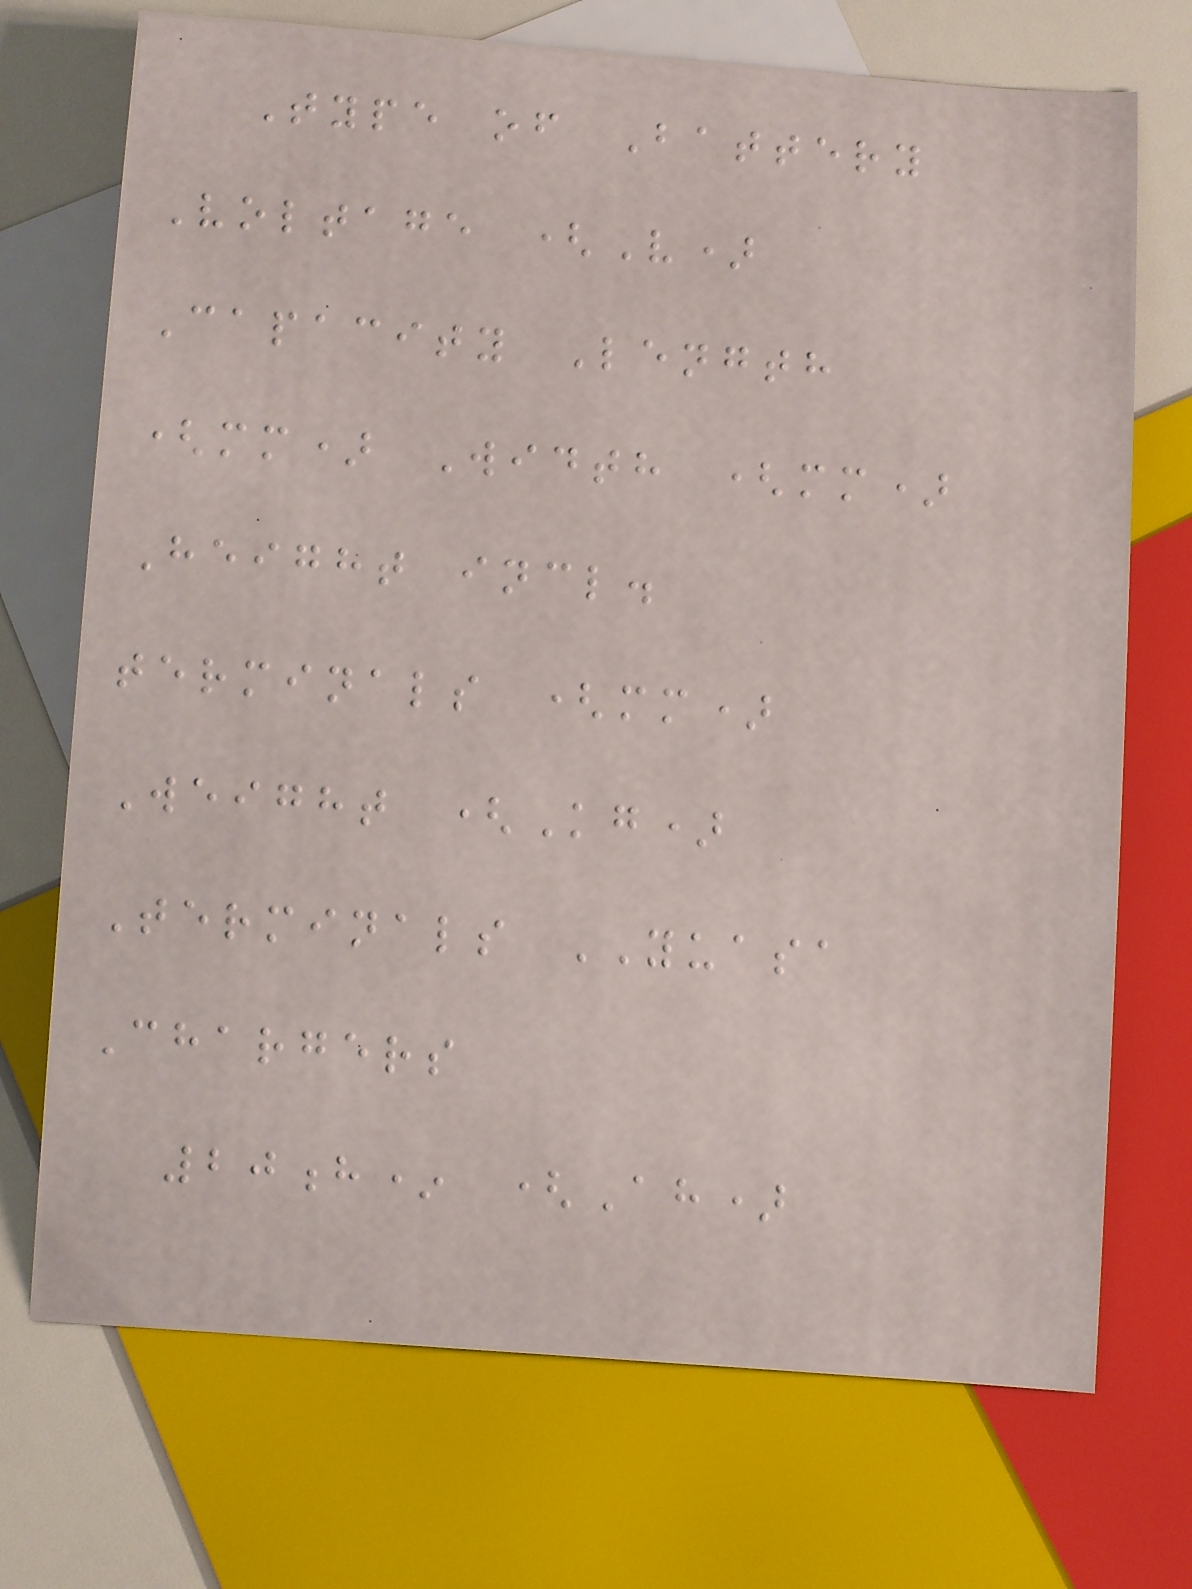Type of Battery
Voltage (V)
Capacity Length
(mm) Width (mm)
Height incl.
terminals (mm)
Weight (Kg)
Terminals YUASA
Chargers
20h* (Ah)
